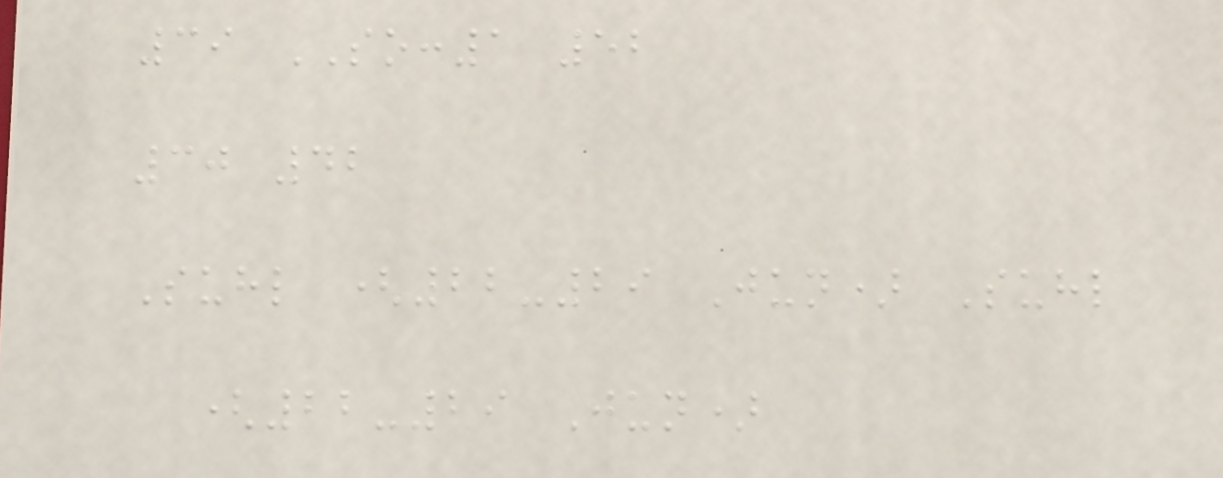39 SO:1 52
30 42
Suhl (22-29 Jun) Suhl
(22-29 Jun)
